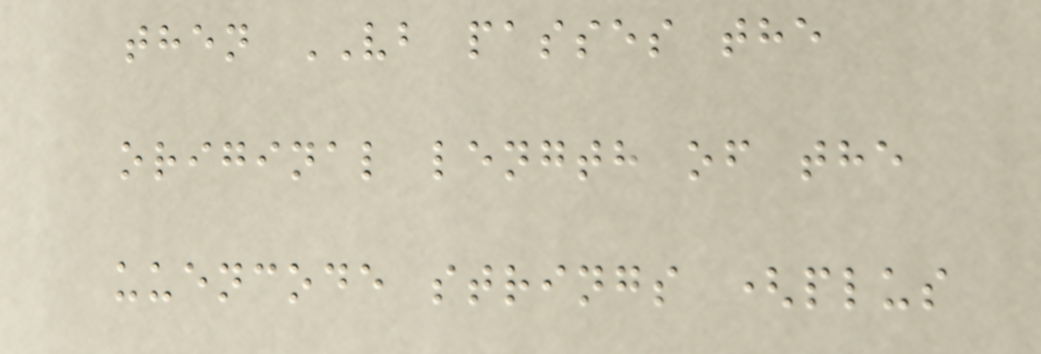then VB passes the
original length of the
uuencode strings (plus
